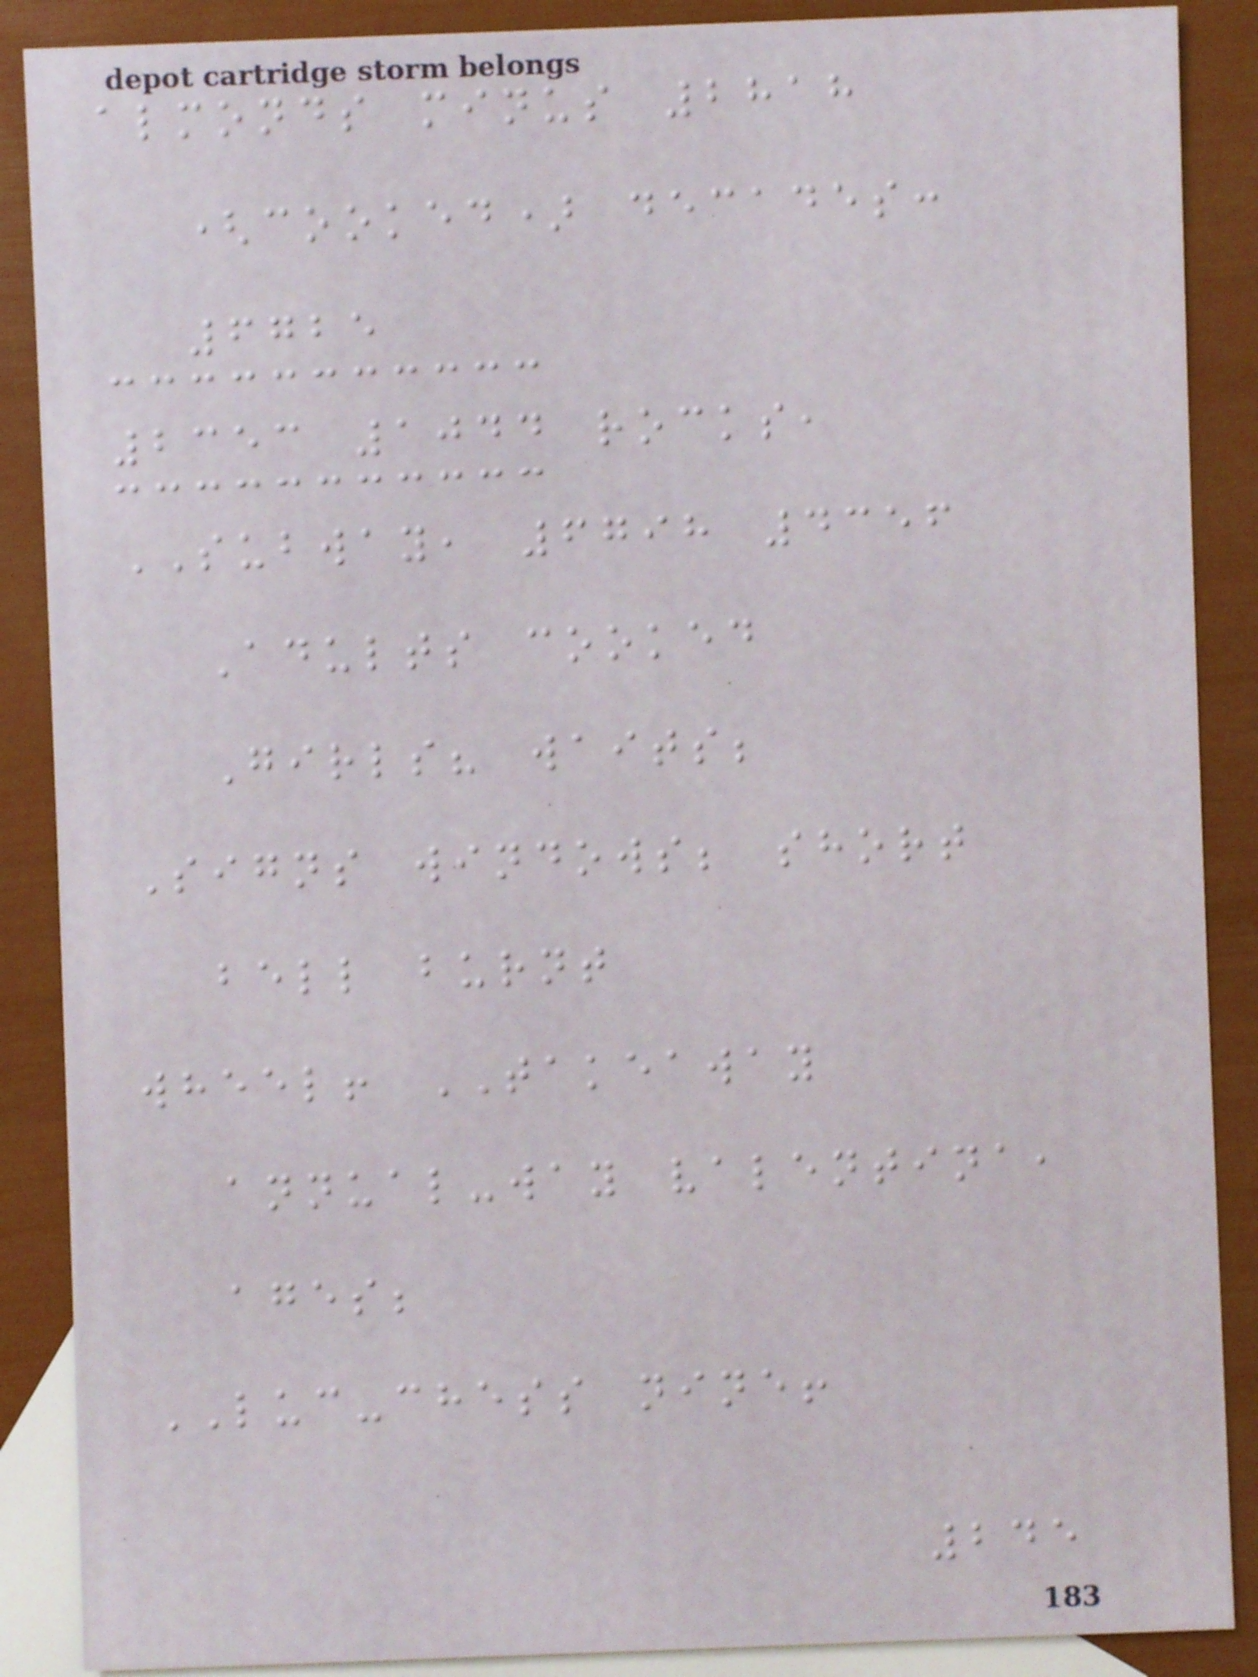almonds minus 2818
(cooked) decades:
6725
2353 1044 rocks,
SUBWAY, 6798 4356
Adults cooked
Girls? waits;
Signs windows; short
bell burnt
wheel! TAKEAWAY
annual-way valentina,
ages;
LUC-chess nine!
245
